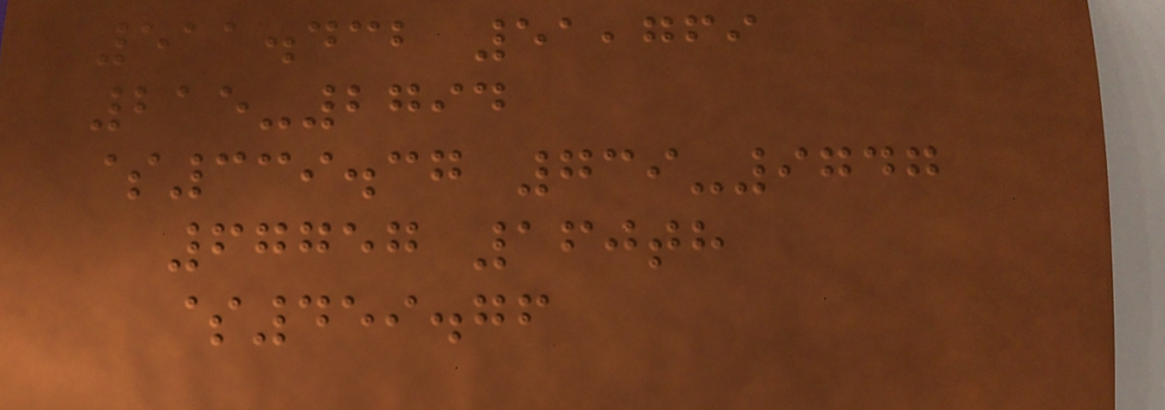511.432 51,769
215-2794
$339.37 739-9747
67757 160th
$459.76
